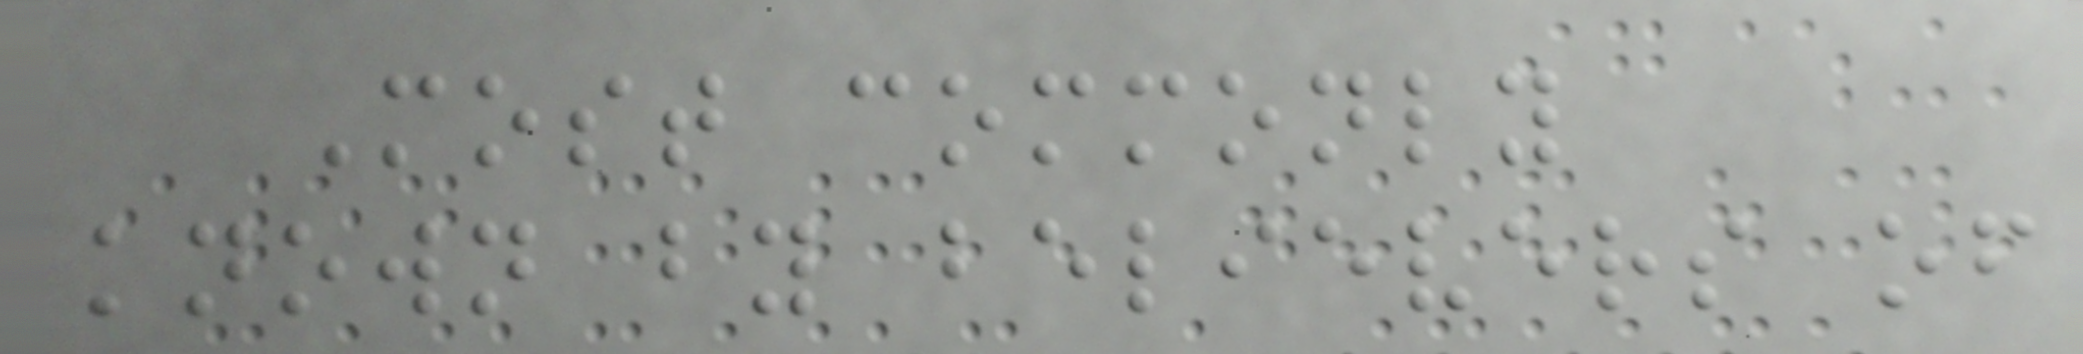Most commonly
known by believers of
